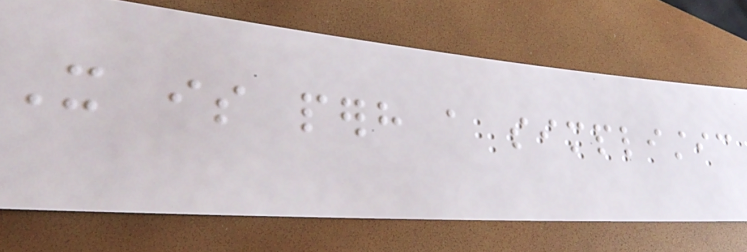It is perhaps a simplistic
